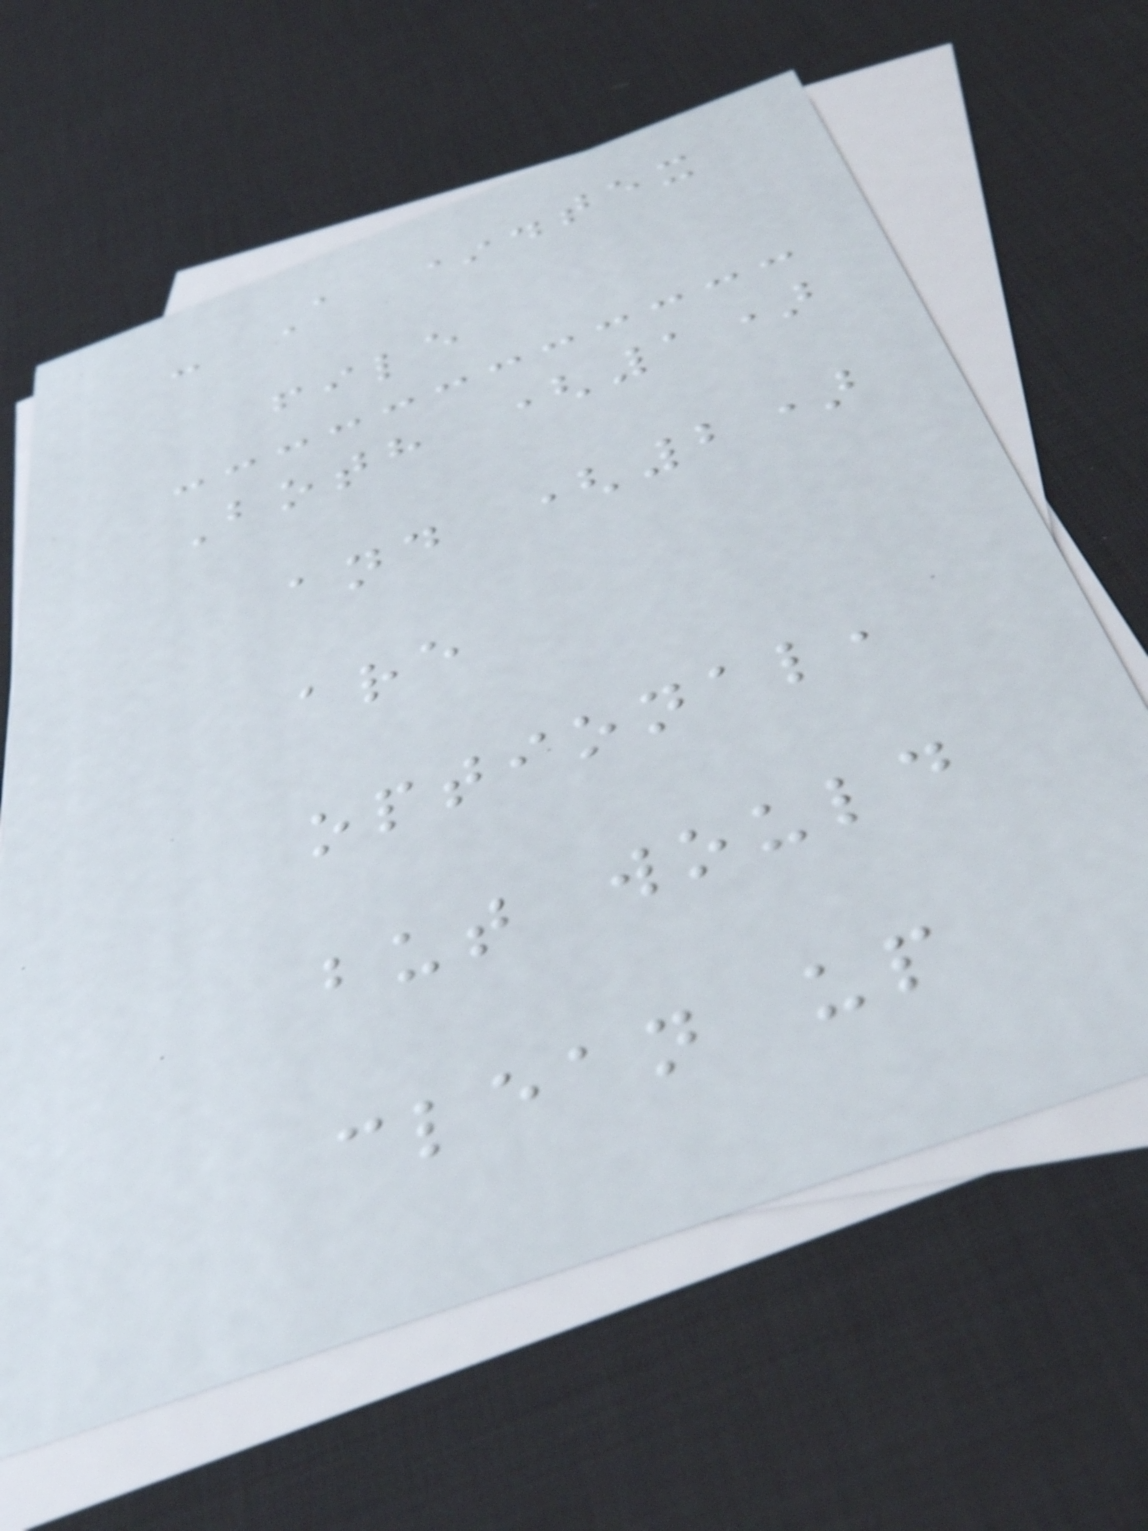- A *.tex
file
Both (1)
and (2)
are
optional,
but would
clean up
